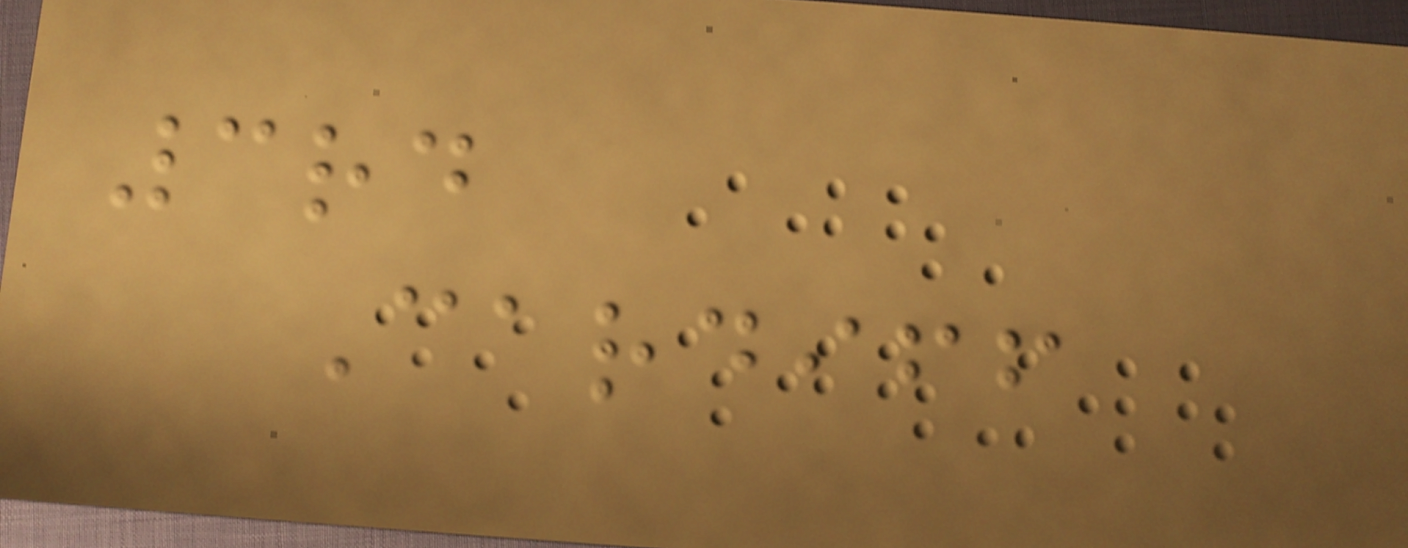3rd
Cardiff
